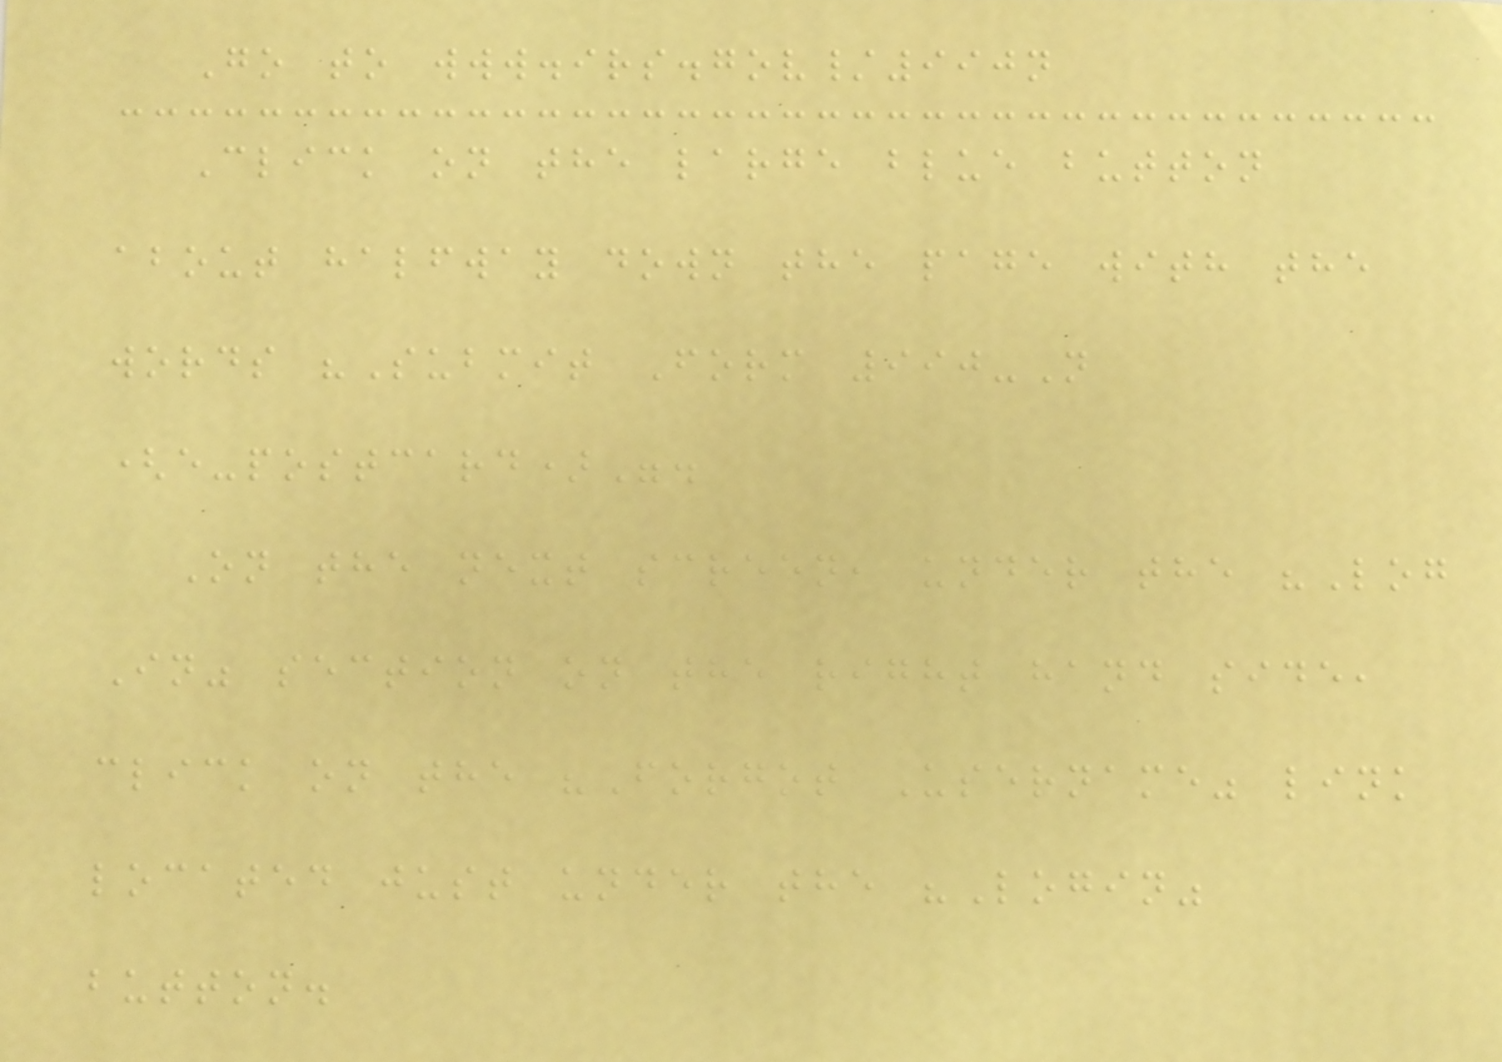Go to www.irs.gov/990n
Click on the large blue button
about halfway down the page with the
words "Submit Form 990-N
(e-postcard)".
On the next screen, under the "Log
In" section on the right hand side,
click on the "Forgot Username" link
located just under the "Login"
button.
